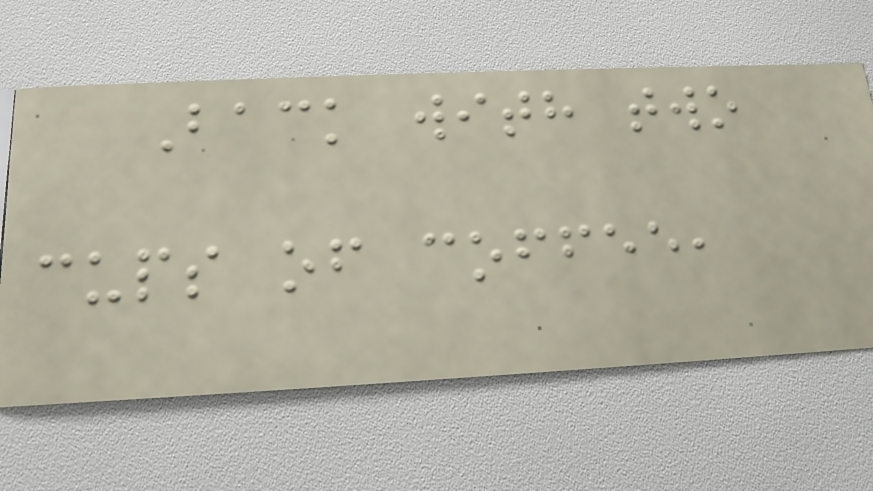Back with two
cups of coffee,
